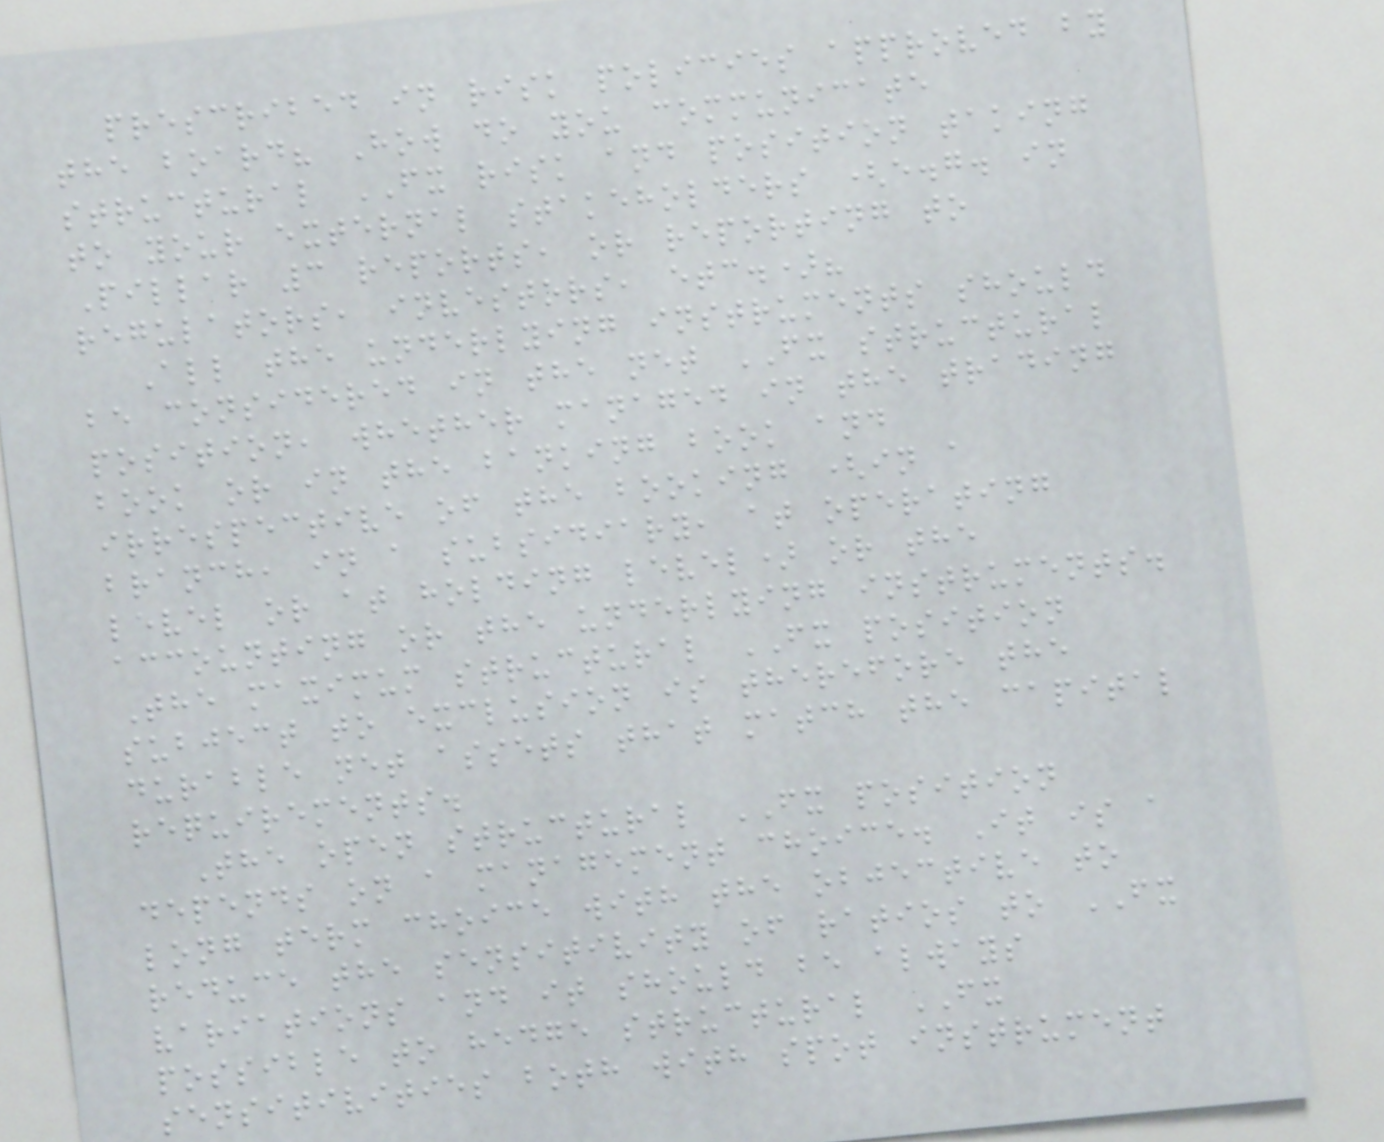prescribed in risk policies approved by
the board? How do you communicate
structural FX risk and position taking
to your external stakeholders (e.g. in
Pillar 3 reports, or reporting to
regulators, investors, etc.)?
All the underlying instruments should
be considered in the net FX structural
position, whether managed in the trading
book or in the banking book and
irrespective of the booking (in a
branch, in a subsidiary, at operating
level or at holding level) or the
accounting or the underlying instruments.
The maximum structural FX position
subject to exclusion is therefore the
durable net assets that match the capital
requirements.
The open structural FX position
depends on a management choice. It is a
long term choice with the objective to
reduce the sensitivity of ratios to FX
variations and it should be always
possible to hedge structural FX
sensitivities both with spot instrument
